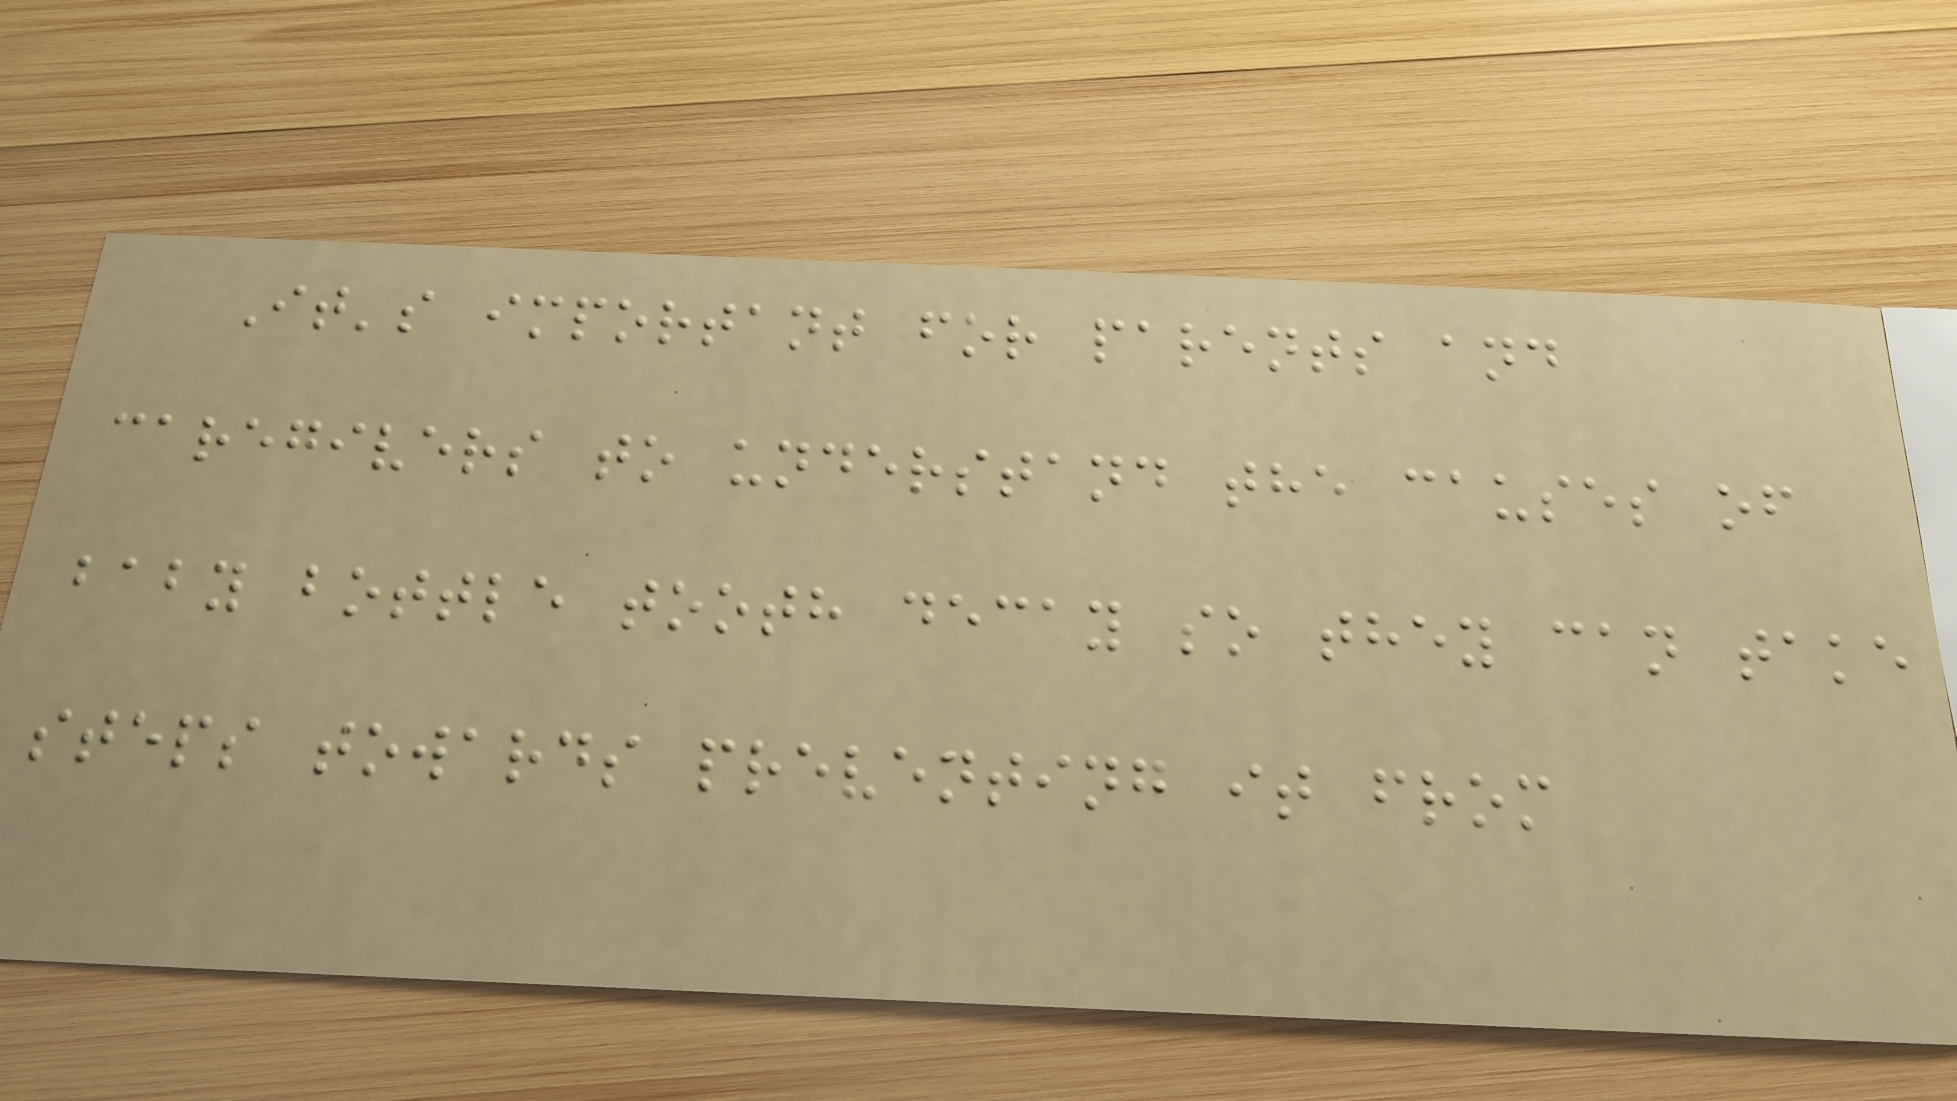It's important for parents and
caregivers to understand the causes of
baby bottle tooth decay so they can take
steps towards preventing it from
